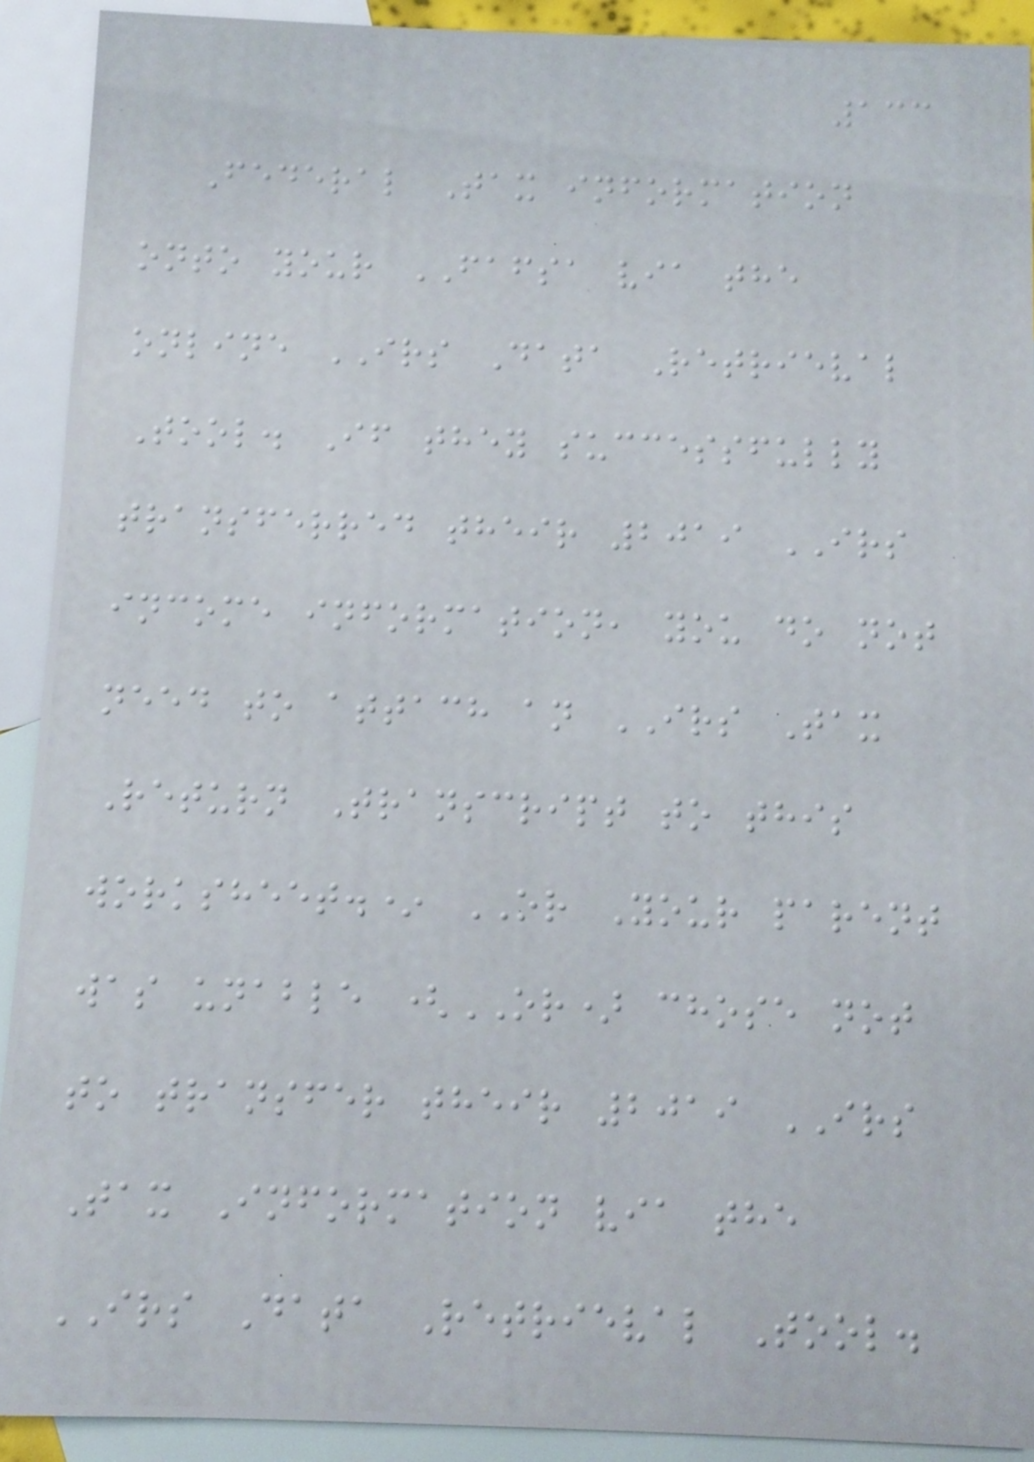133
Federal Tax information
onto your FAFSA via the
online IRS Data Retrieval
Tool. If they successfully
transferred their 2019 IRS
income information, you do not
need to attach an IRS Tax
Return Transcript to this
worksheet.* OR Your parent
was unable (OR) chose not
to transfer their 2019 IRS
Tax Information via the
IRS Data Retrieval Tool.
